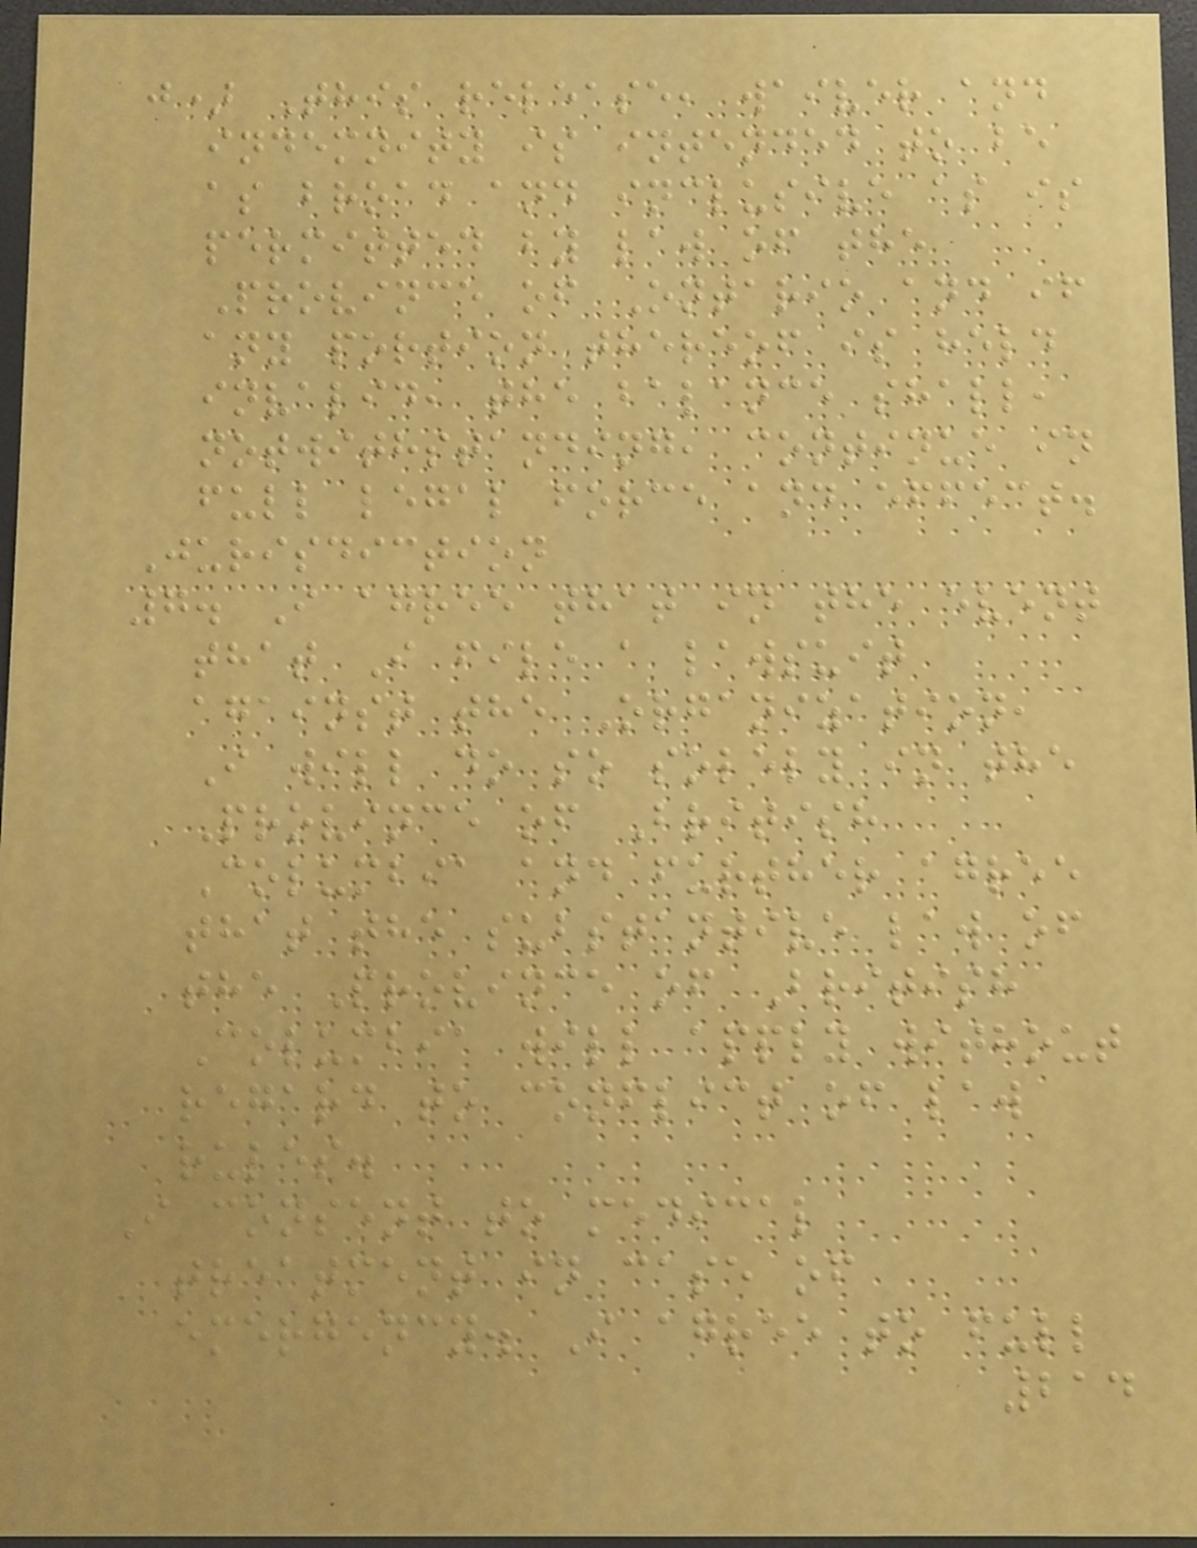j) This release, waiver and
indemnity is intended to be
as broad and inclusive as is
permitted by law of the
Province of Ontario and if
any portion thereof is held
invalid, the balance shall,
notwithstanding, continue in
full legal force and effect.
Jurisdiction
7. I agree that in the event
that I file a lawsuit
against the Organization,
I will do so solely in the
Province of British
Columbia and further agree
that the substantive law of
the Province of British
Columbia will apply without
regard to conflict of law
rules.
I consent to medical
treatment in case of
emergency. I agree to full
214
